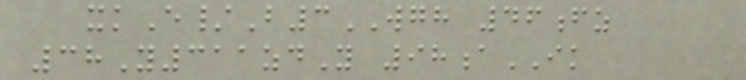xkE/B3WGH 46fz
38Y311zdY 98aIK
